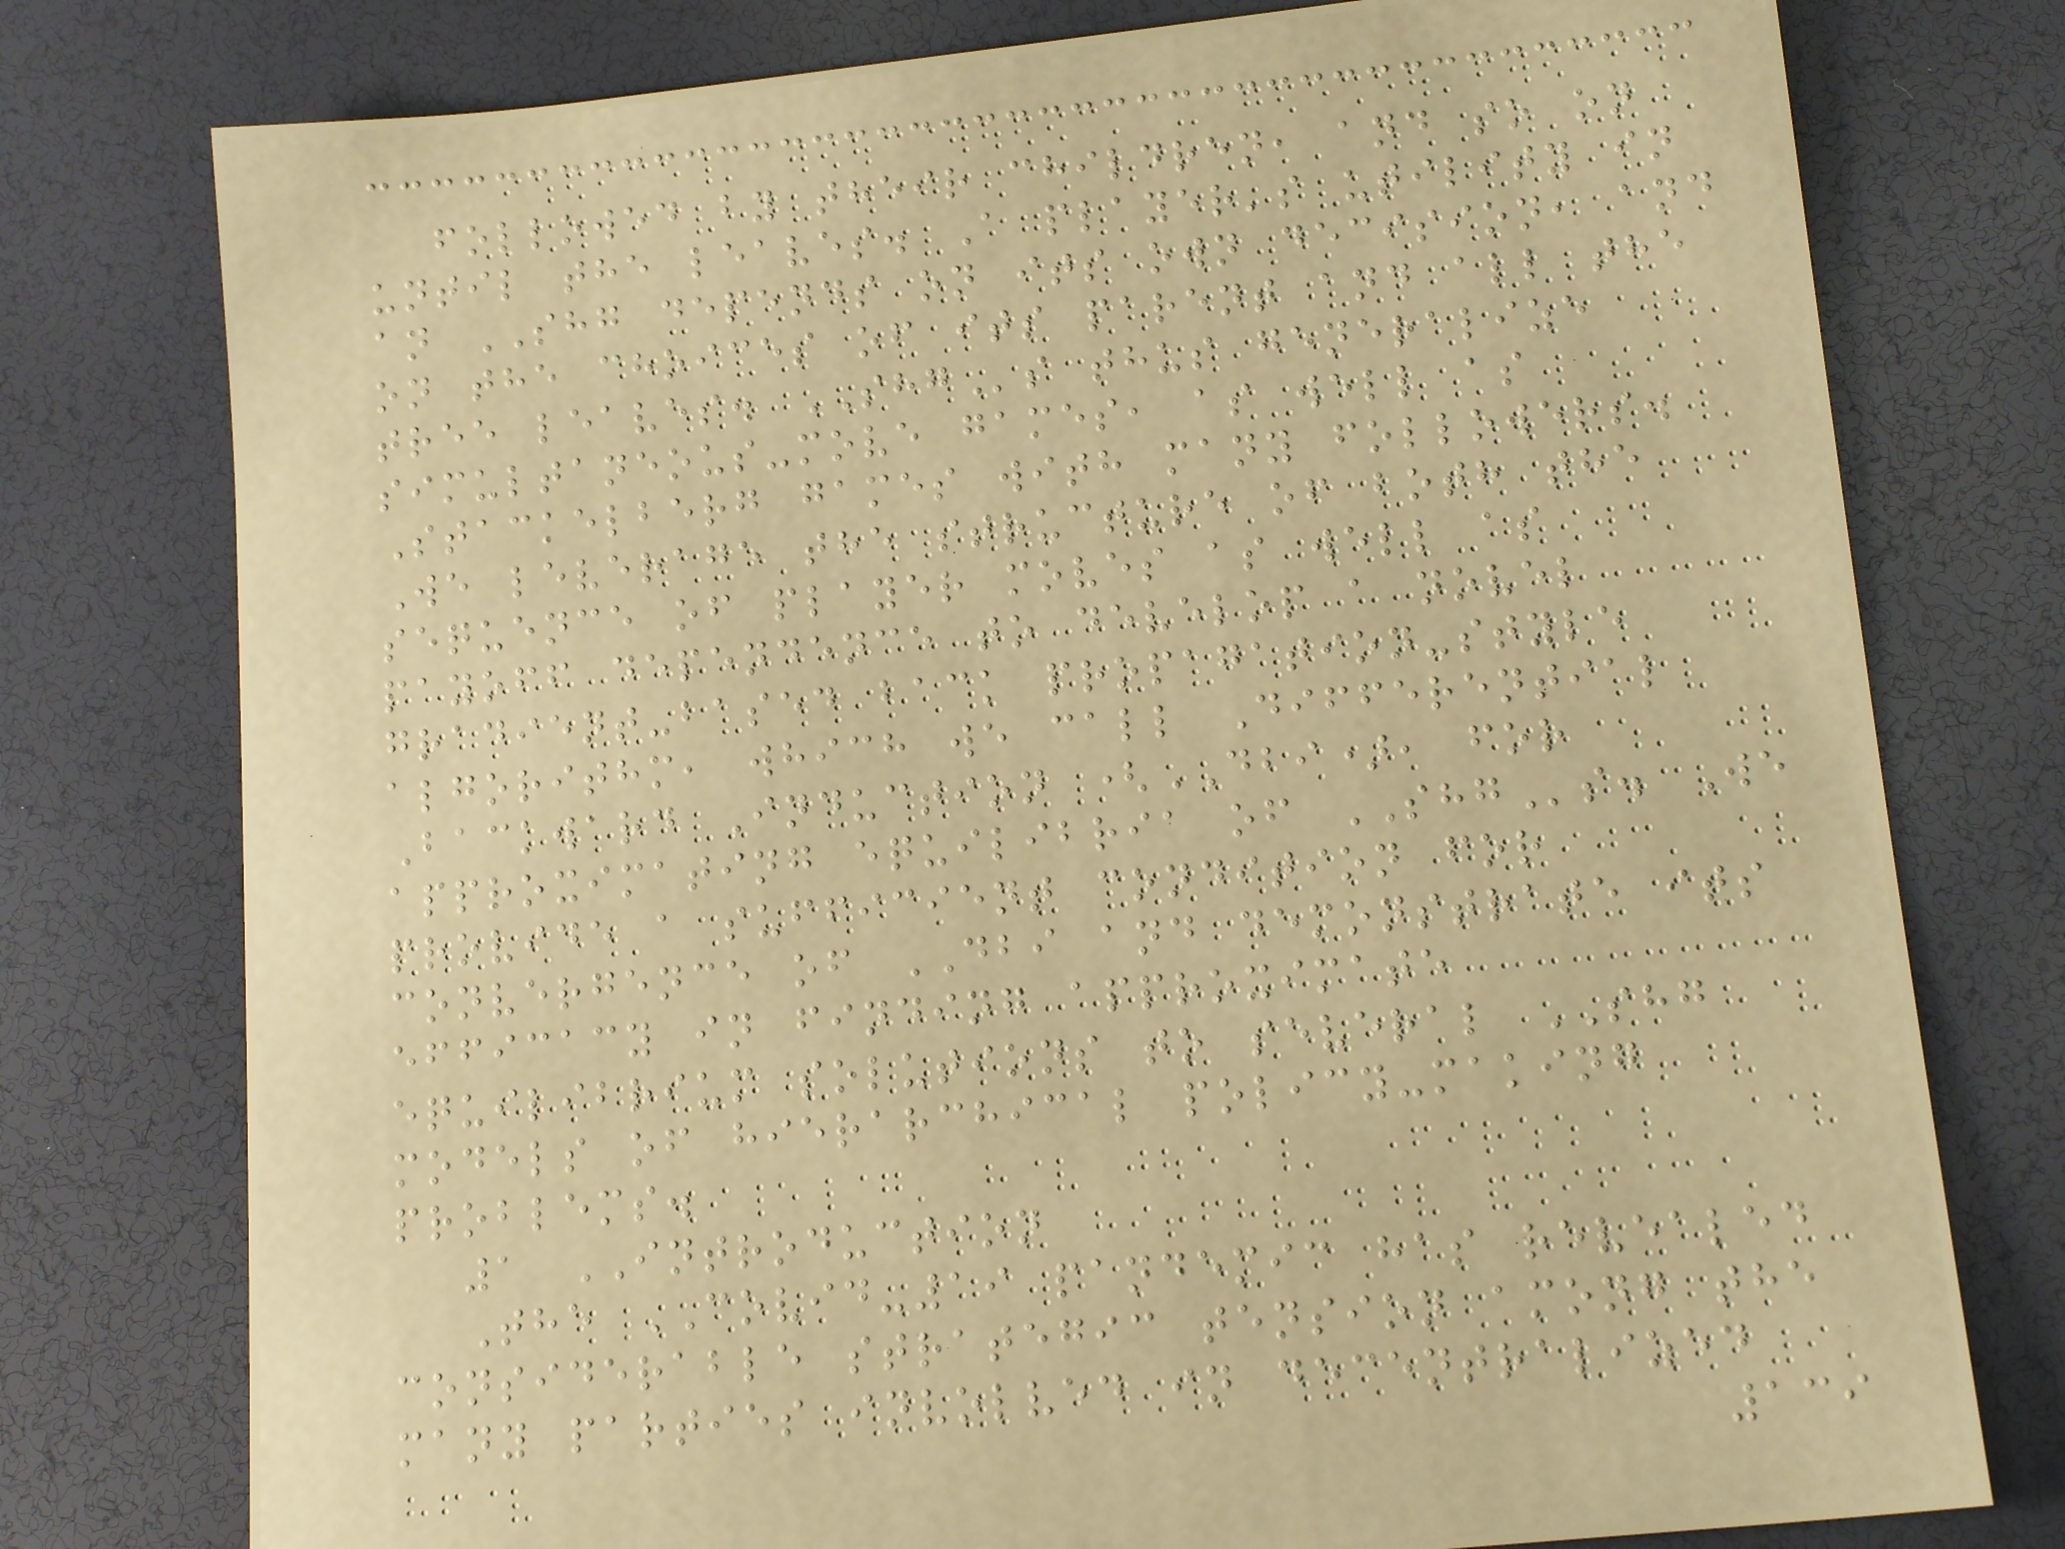followed by their children, and so on
until the leaves. A player's utility in
an SHG depends on its own decision, and
on the choices of its parent and all the
tree leaves. SHGs thus generalize
simultaneous-move games, as well as
Stackelberg games with many followers.
We leverage the structure of both the
sequence of player moves as well as
payoff dependence to develop a novel
gradient-based back propagation-style
algorithm, which we call Differential
Backward Induction (DBI), for
approximating equilibria of SHGs. We
provide a sufficient condition for
convergence of DBI and demonstrate its
efficacy in finding approximate
equilibrium solutions to several SHG
models of hierarchical policy-making
problems.
1 INTRODUCTION
The COVID-19 pandemic has revealed
considerable strategic tension among the
many parties involved in decentralized
139
